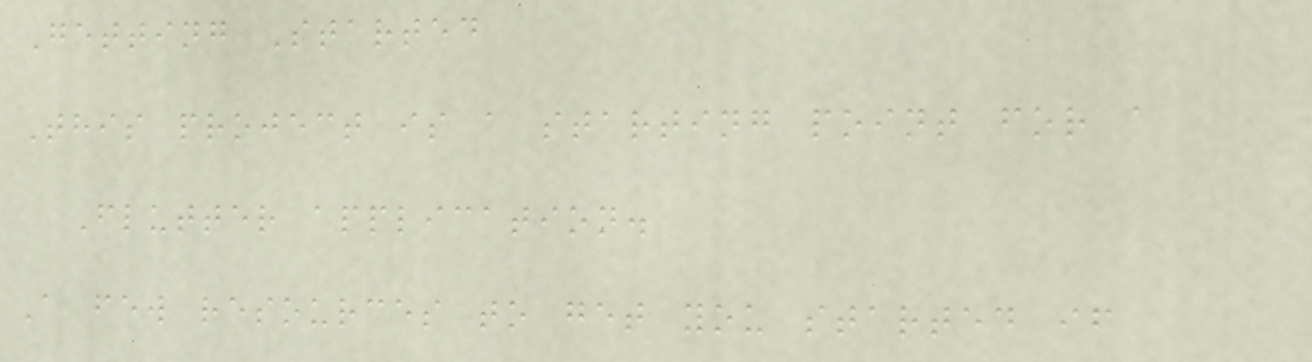Getting Started
This project is a starting point for a
Flutter application.
A few resources to get you started if
